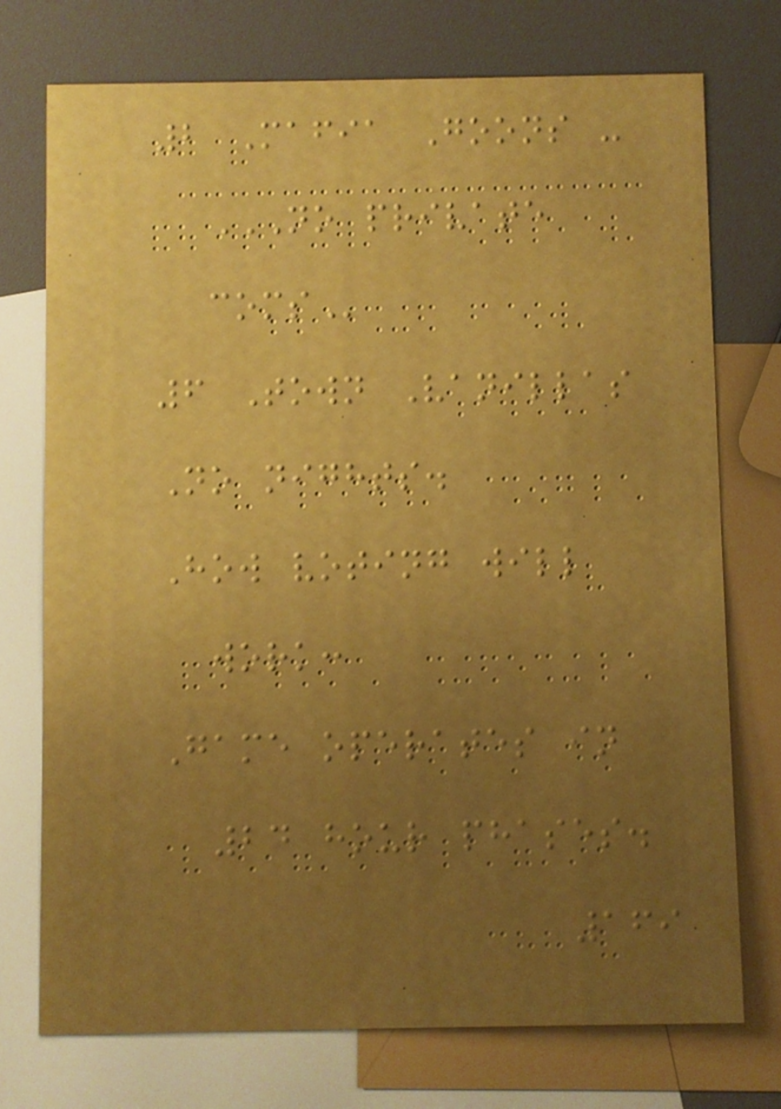2 Mafia Goons -
NO PRIVATE
COMS
6 Town Vanillas
No nights.
How voting will
work:
Game operates in
24 hour phases.
169
